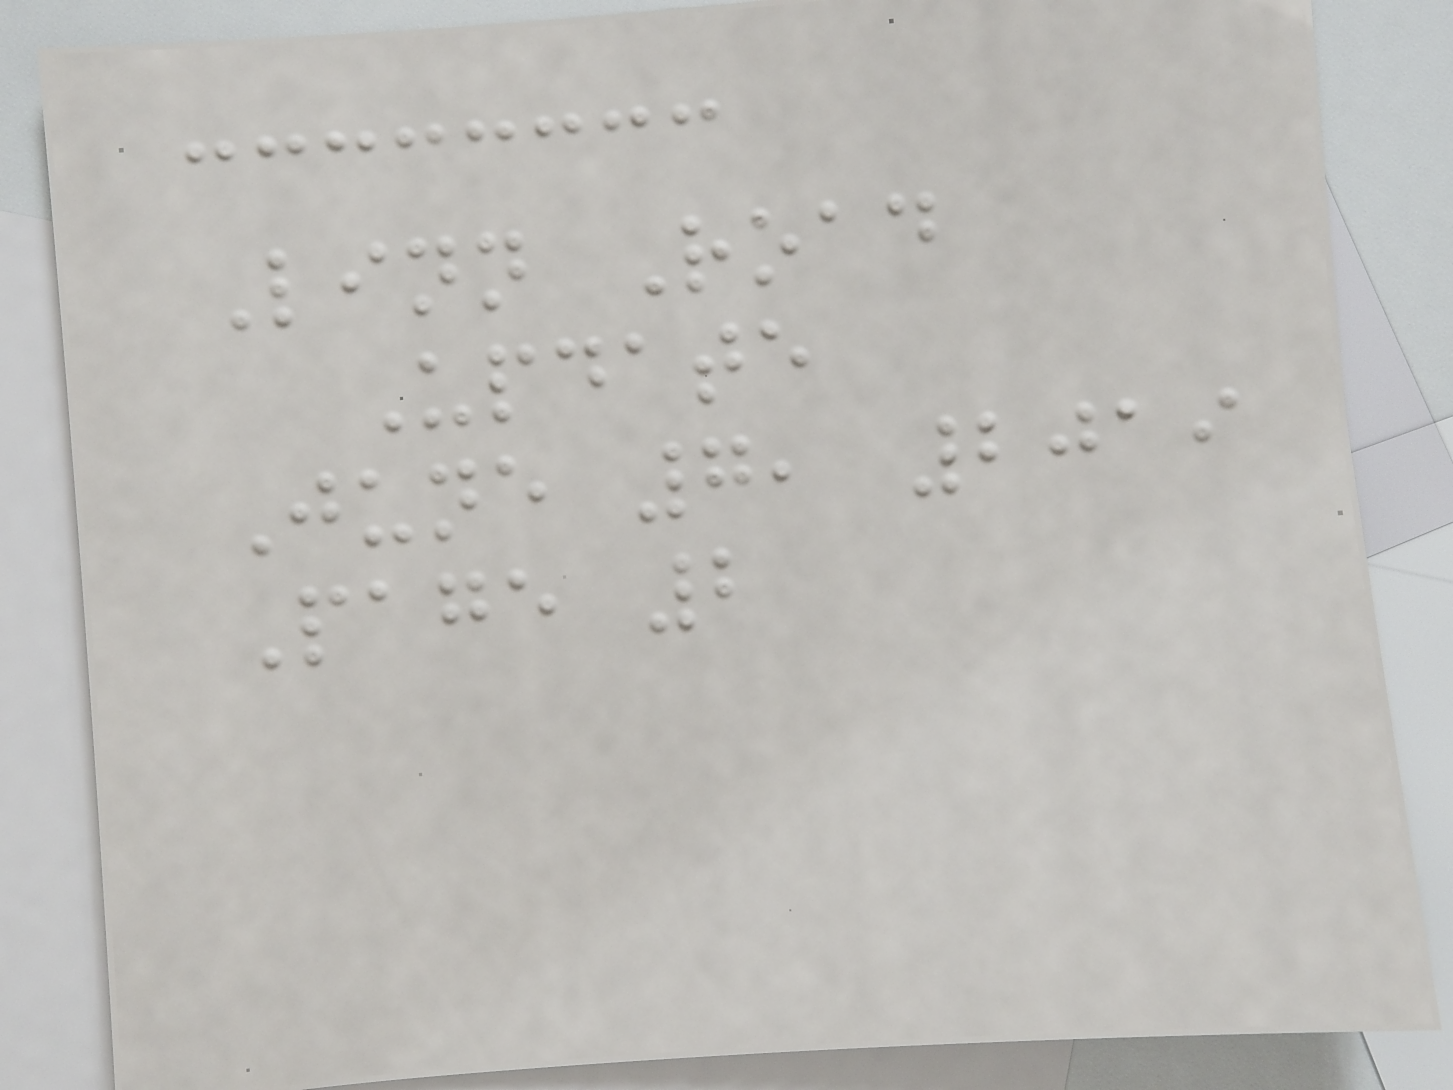Linn Road
Update
June 7, 2019
Page 2
